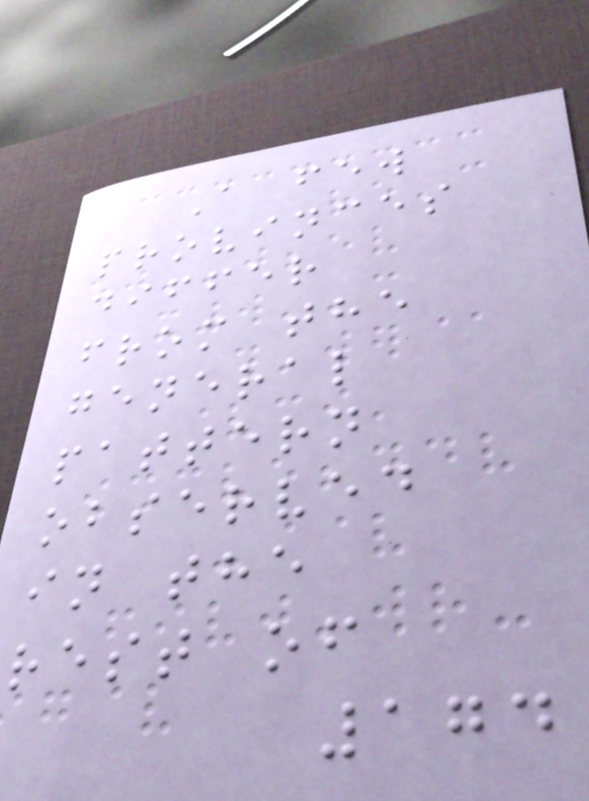A few
provinces
differ
from the
general
pattern
observed
in the
rest of
174
